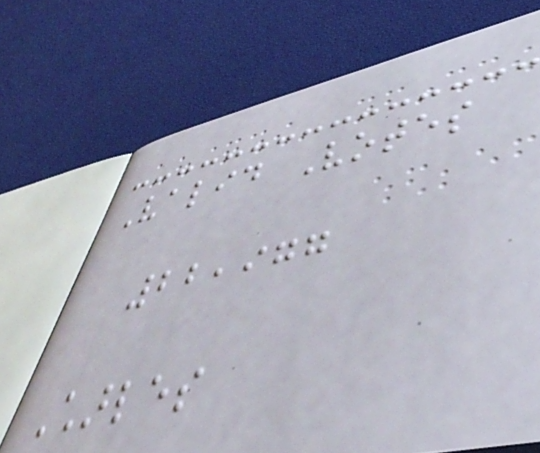Valid Votes
22,977
Charles
